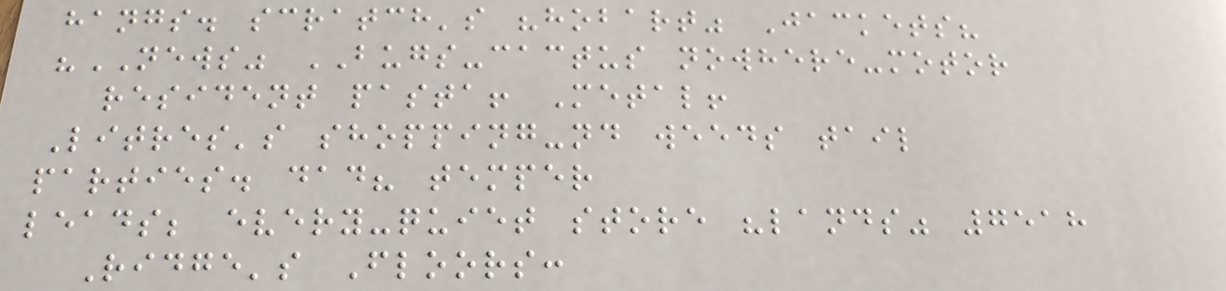hangs. scratch's "hobart" Jackets?
"NEWS" BUGS-cactus nowhere-motor
resident pasta! Metal!
Litres's shopping-nd weeds tail
parties. dad? temper
leads; every-quiet store "lands" 7518
Ridge's Floors:
